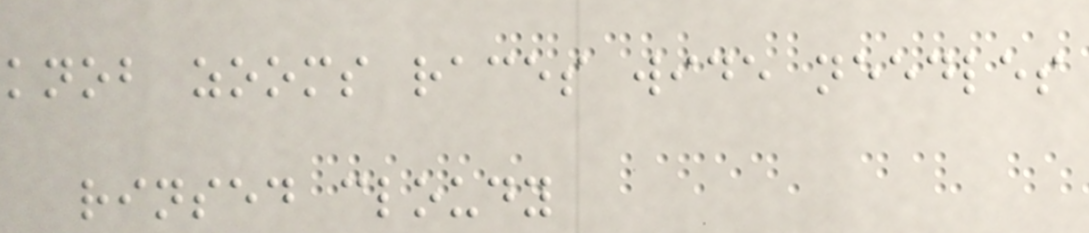knob zooms races wide needles
rinsed cloudy
